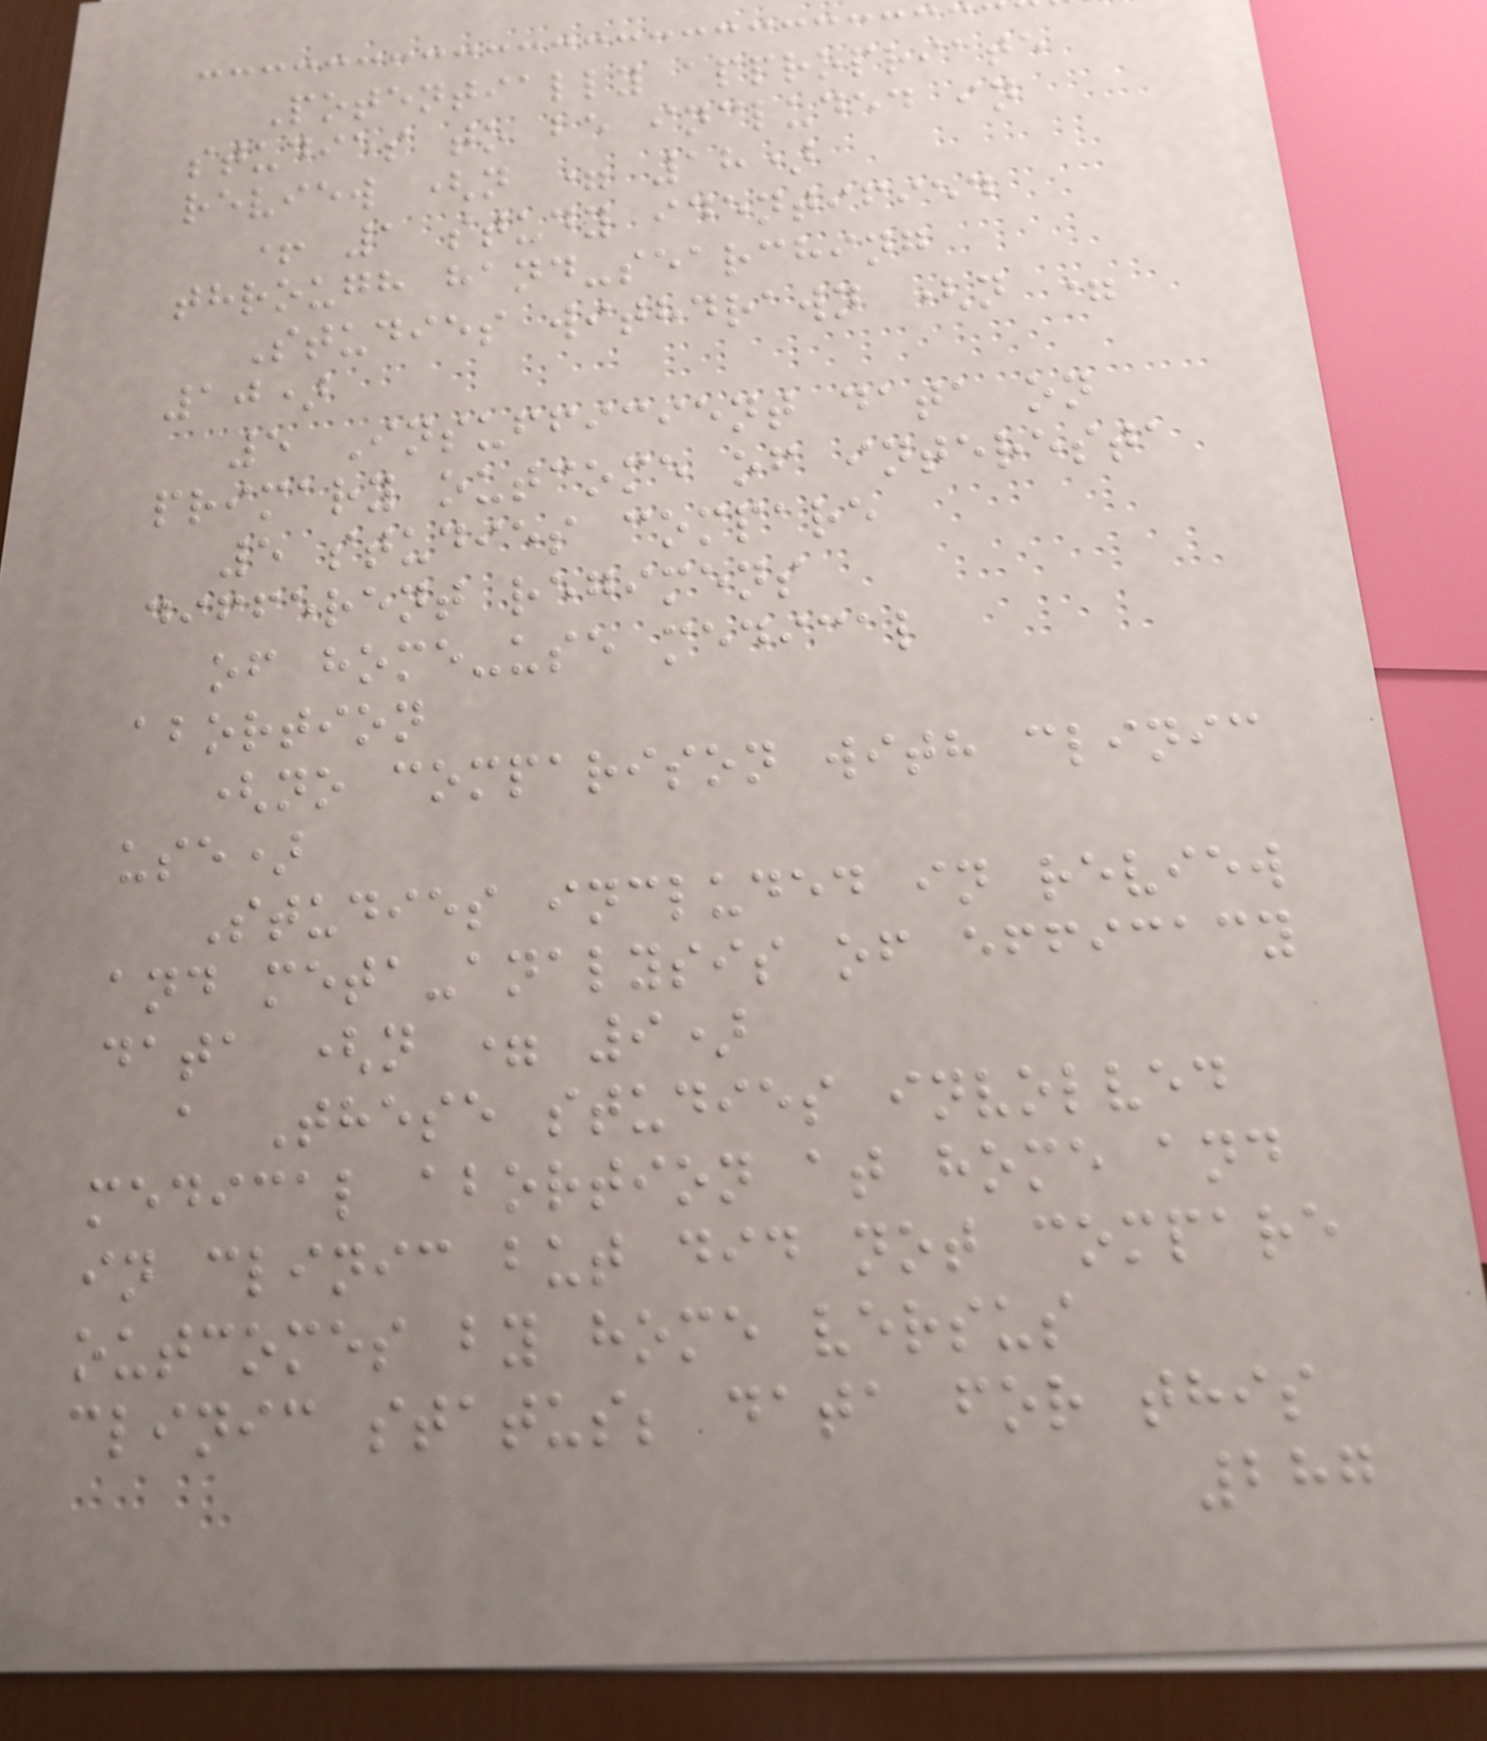Potentially appropriate
studies to be included in
review (n = 18)
+ 1 study identified
through hand-searching
Studies withdrawn (n =
10)
5 Insufficient data on
primary outcome of interesta
5 studies compare
different regimens
of home-use medical
abortion
(no comparison with clinic
use)
Studies included in review
and meta-analysis of efficacy
data (n = 9)
a These studies involved
medical abortion at home and
in clinic but did not compare
outcomes by home versus
clinic status; data for this
287
